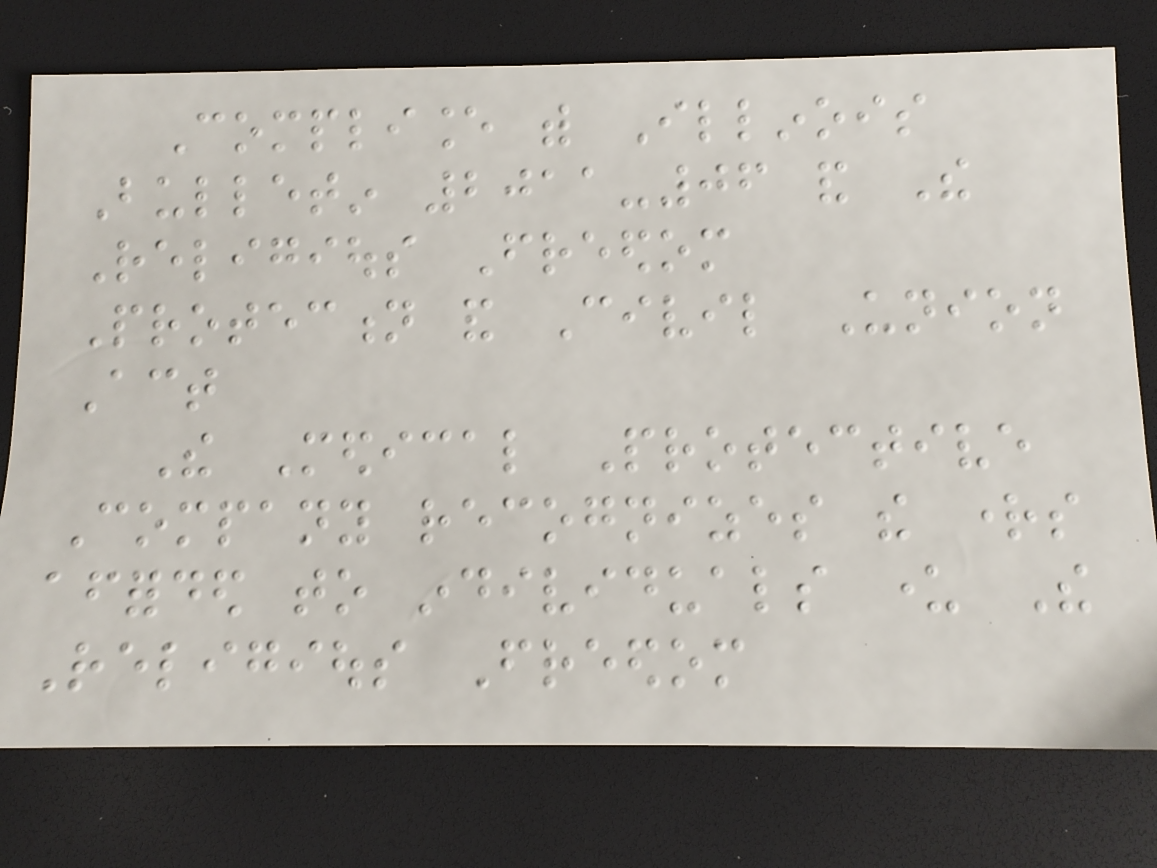Compliance with Illinois
Bulletin 2011-06 and The
Religious Freedom
Protection and Civil Union
Act
The Medical Protective
Company recognizes the rights
afforded to individuals under The
Religious Freedom
